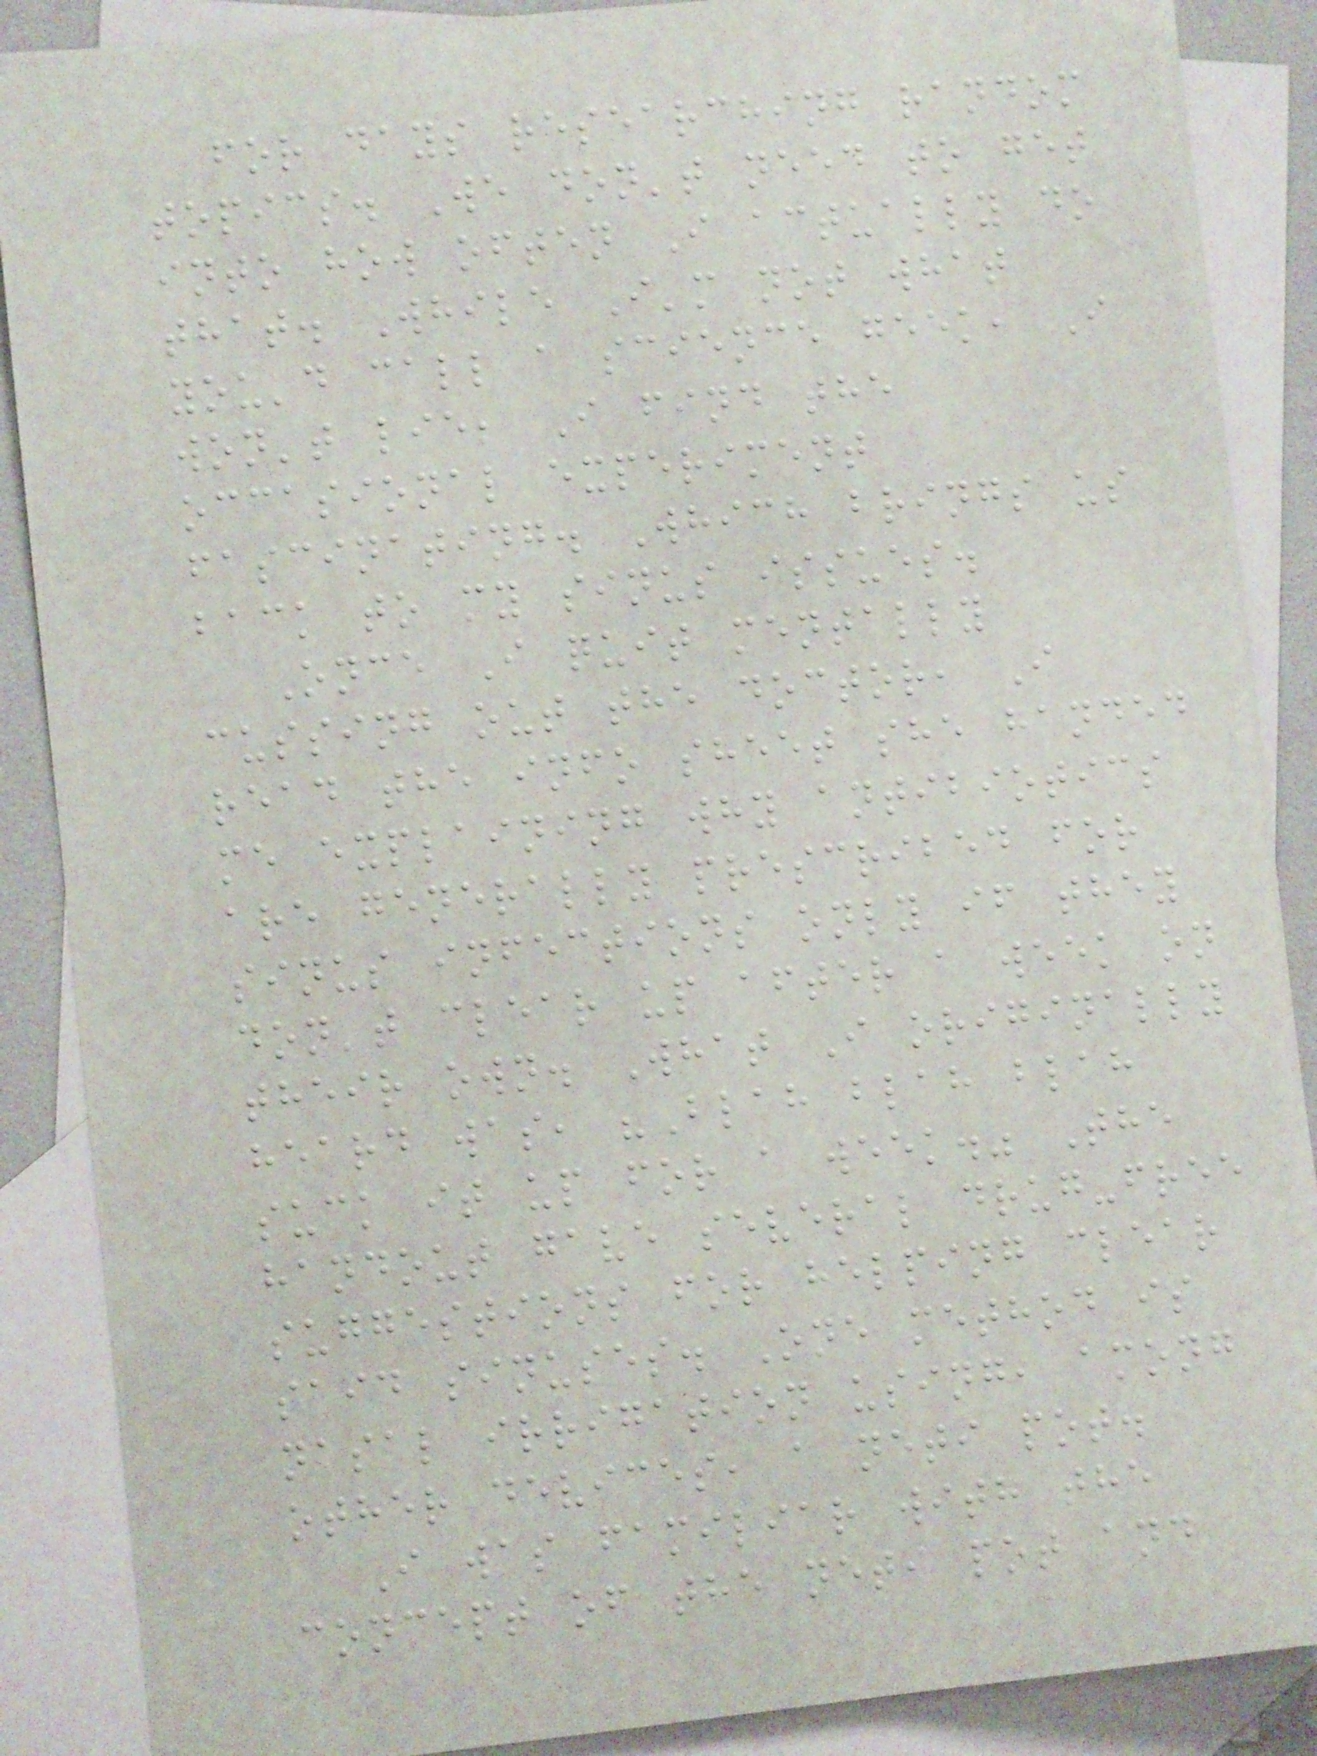for days researching random
topics. We don't need to get
into how often I actually do
that. While I'm not what
you'd call a science geek, I
won't lie; I find the
occasional experiment
fascinating. Which brings us
back to my sinus issues.
Once I quit mentally
cussing out the doctor, I
read the info sheet she handed
me explaining why antibiotics
are generally prescribed for
sinus infections only if they
don't clear up after a week on
their own. What I originally
heard was, "Blah blah blah
suck it up for a week." The
handout gave several drug-free
suggestions for helping clear
said sinuses. One method is
nasal irrigation using, among
other devices, a neti pot.
I was familiar with the
concept of the neti pot and
